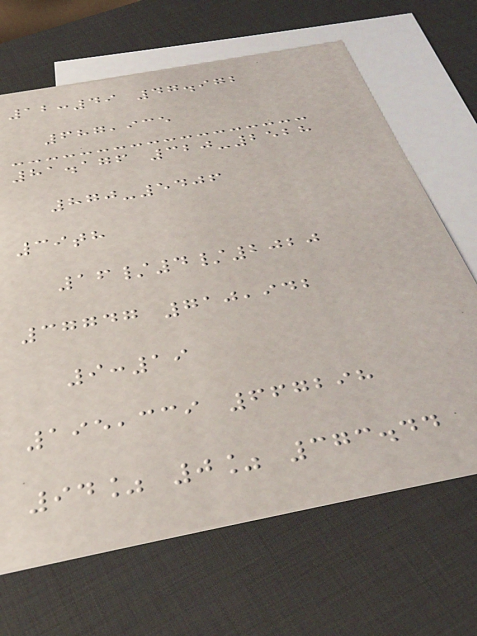12:49 47.972
687,935
81.176 320-2528
870-5406
39th
16/4/2020
37747 710,942
9:19
195,339 667298
94% 0% 373.44
